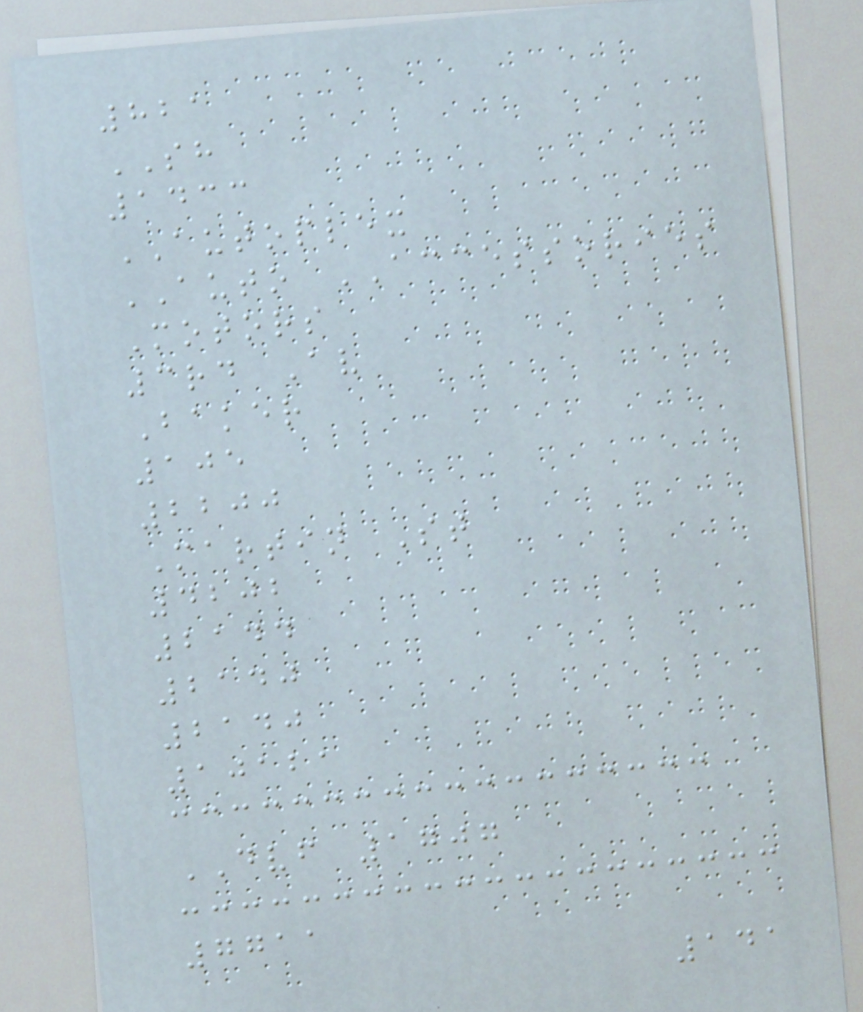821
SH
1433
AUTOPLEX
AUTO ACCESSORIES
Motors
3rd Av
Baker
105
2200
Martin St
4202
2144
2140
2140
10121
DVF 1707
7711
141
